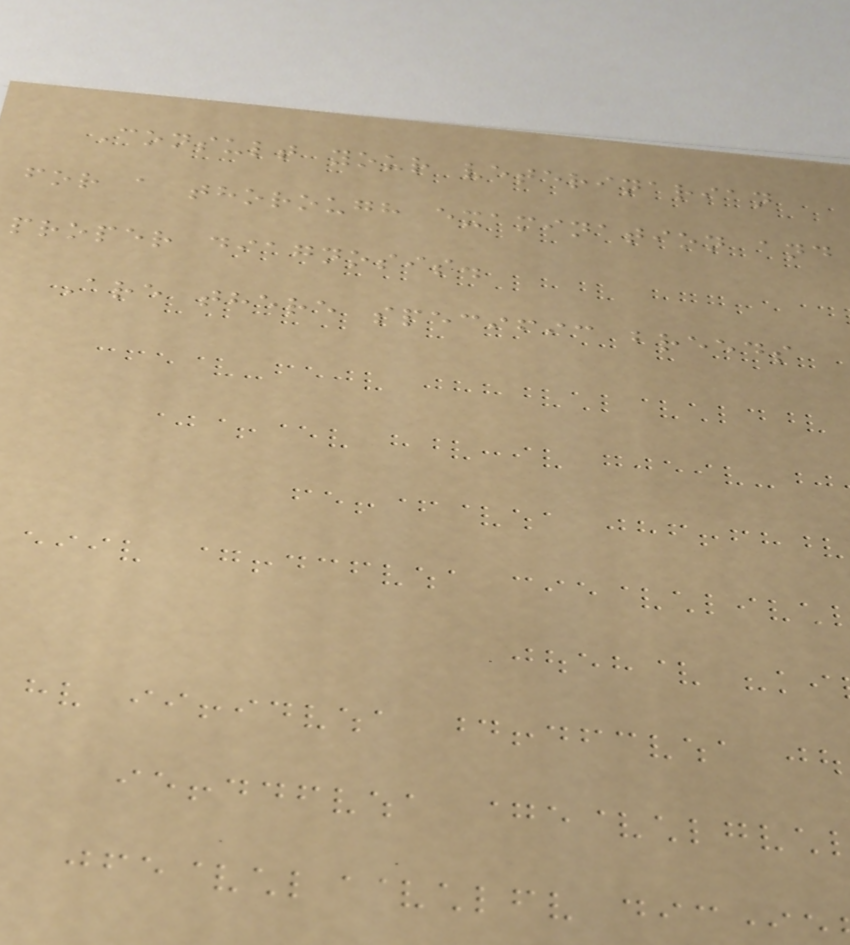Consult your veterinarian
for a thorough examination and
proper diagnosis.
Are there specific breeds
